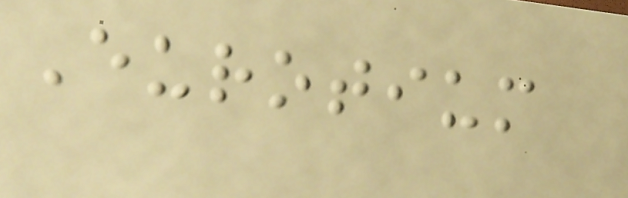Eurotium
